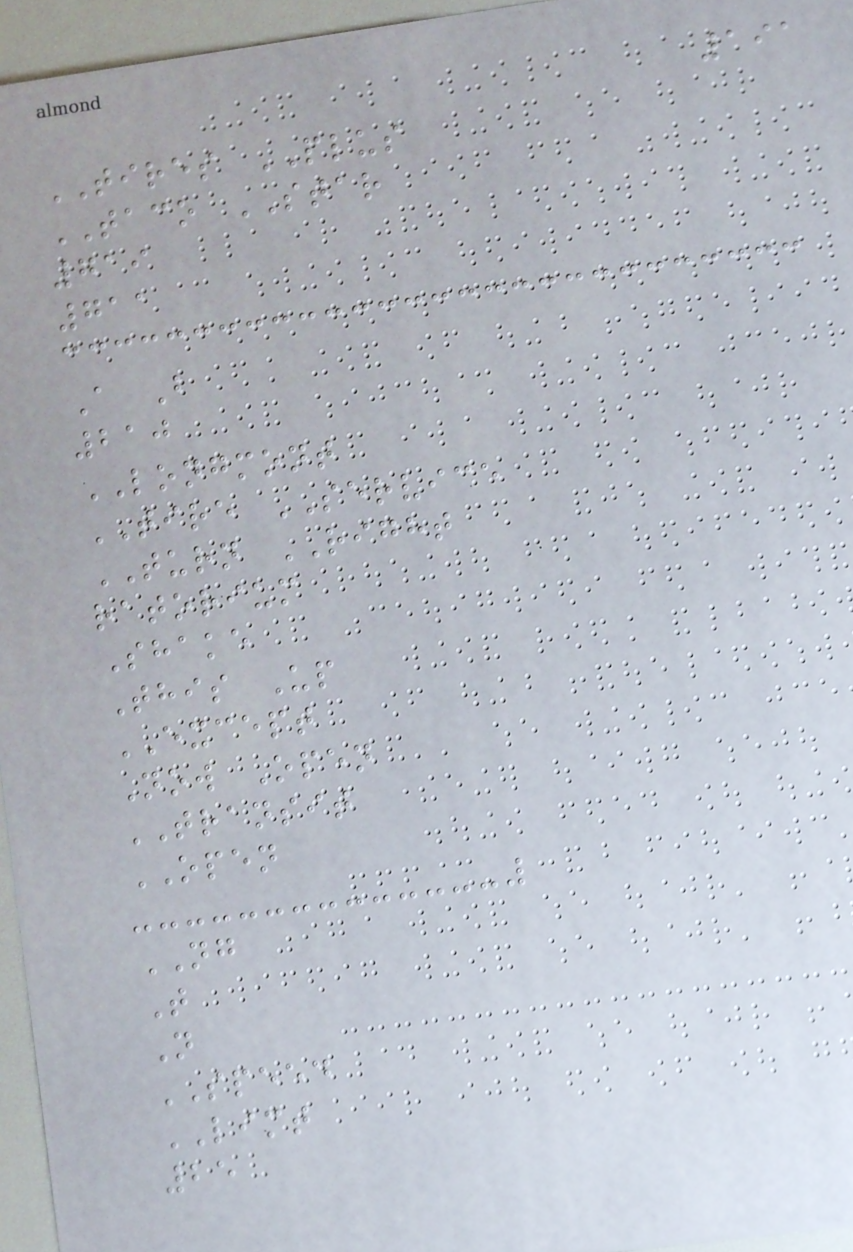191
TIRES PLUS
TACO STAR
719
711
A B
210
LONGMONT
TIRE SERVICE
TURN RIGHT
ratorium
Shake
This Up
EXCEPT
Now Open
TRANSIT
OPEN
NG
T
N
SPEED
LIMT
25
